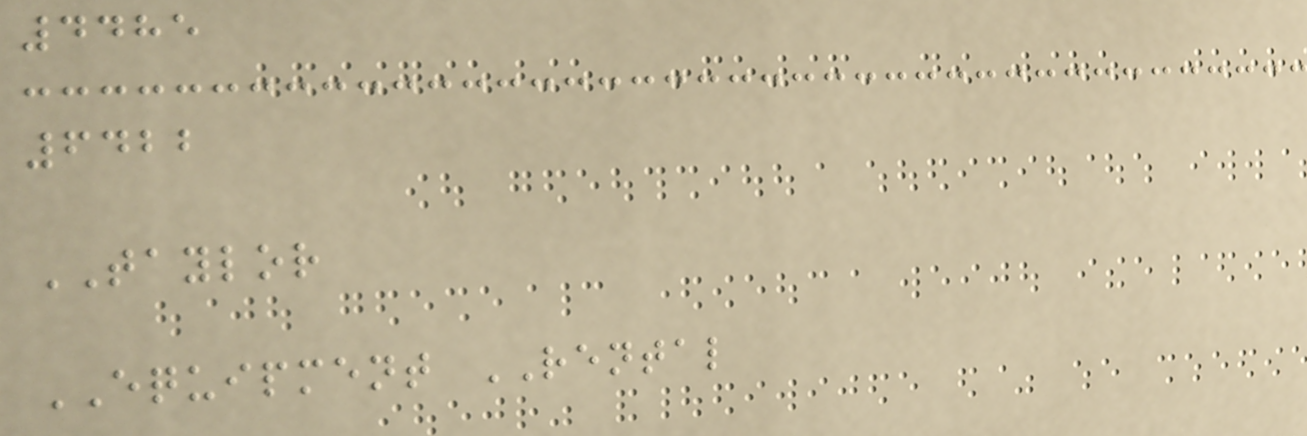4485
6422
TAYLOR
EQUIPMENT RENTAL
